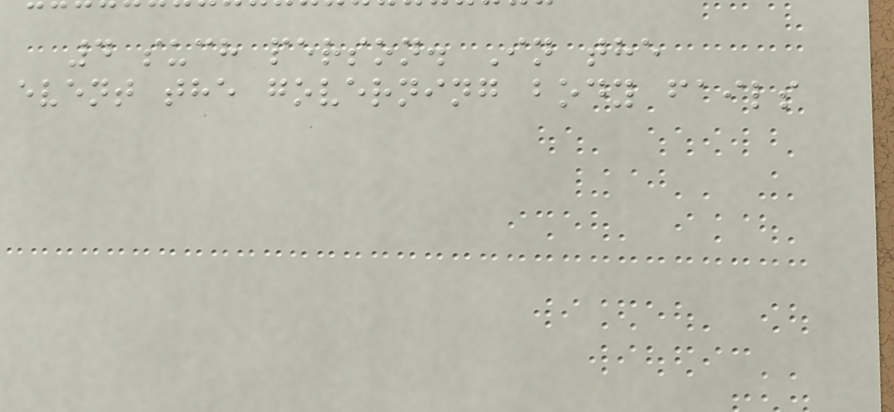4 such person. In the
event the governing body fails
